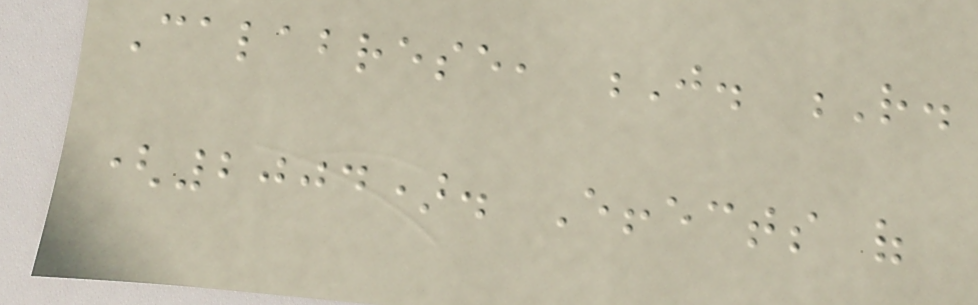Calabrese, J. R.
(2004). Effects of
